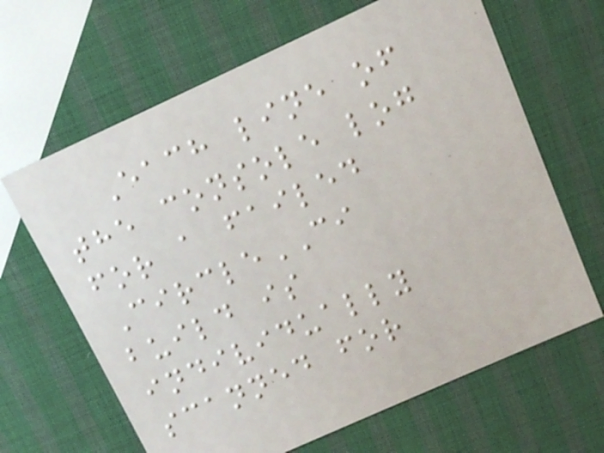Each line of
the console log
for a failed
CircleCI
build is
individually
scanned for
